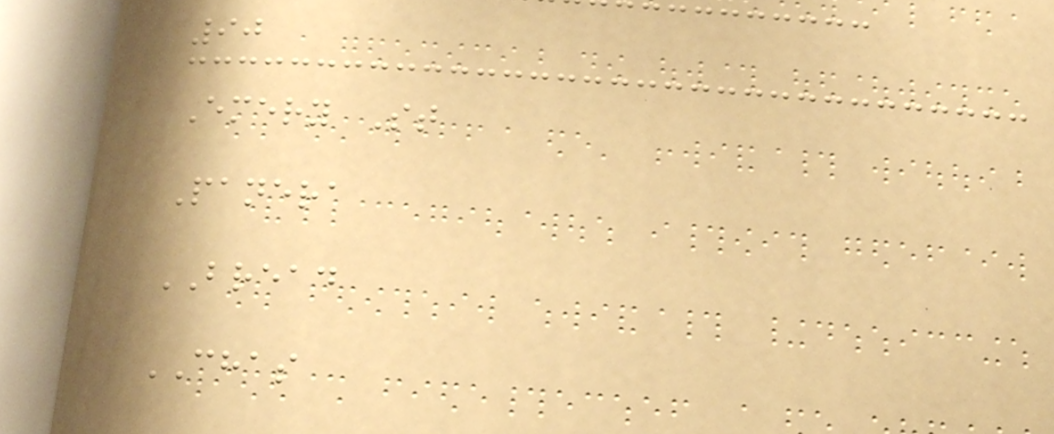90
Emery St
Panera
BREAD
CHAS
